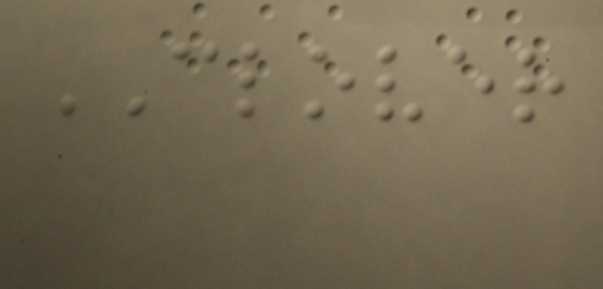CLOVER
